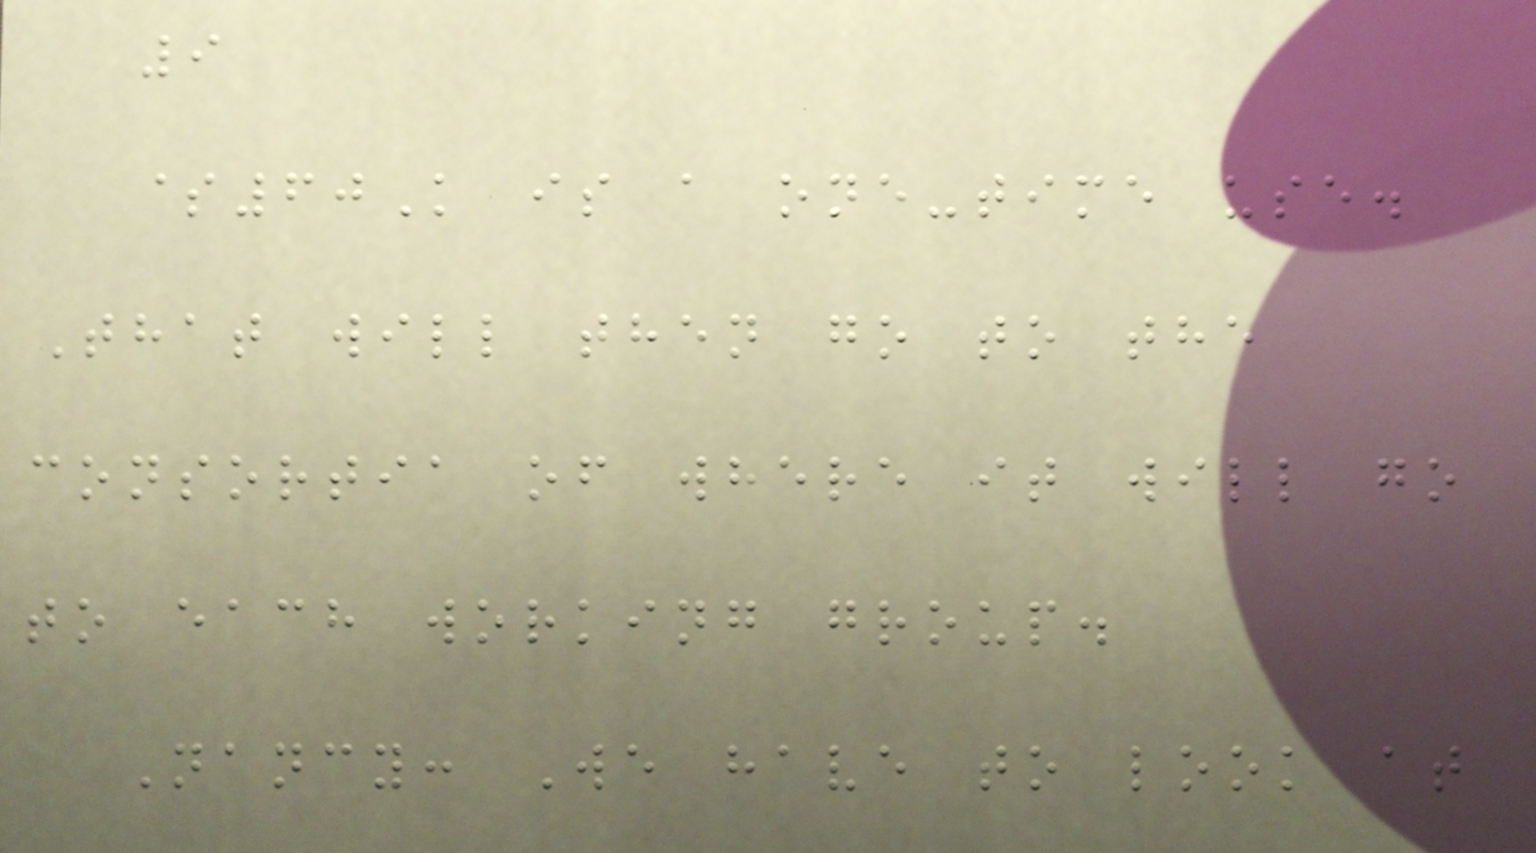9
$60K is a one-time use.
That will then go to the
consortia of where it will go
to each working group.
Nancy: We have to look at
